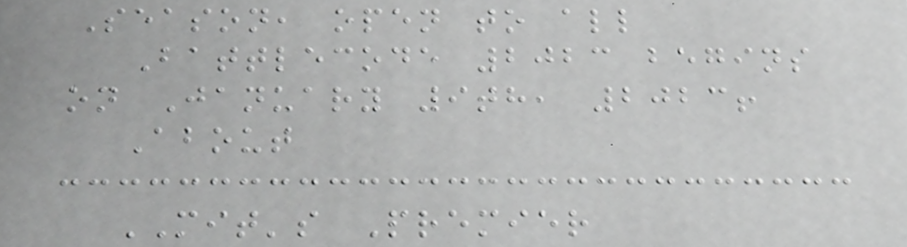Season, open to all
Battlecode 2023 begins
on January 9th, 2023!
About
MIT's Premier
